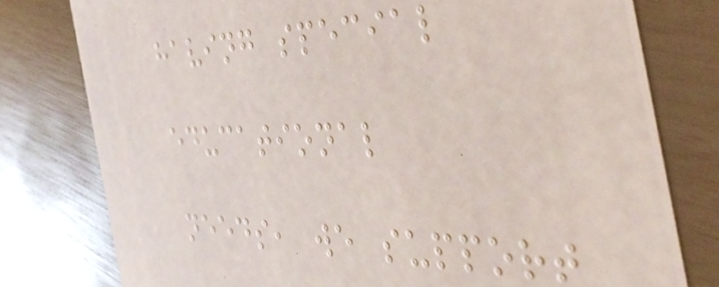having special
educational
needs, we support
